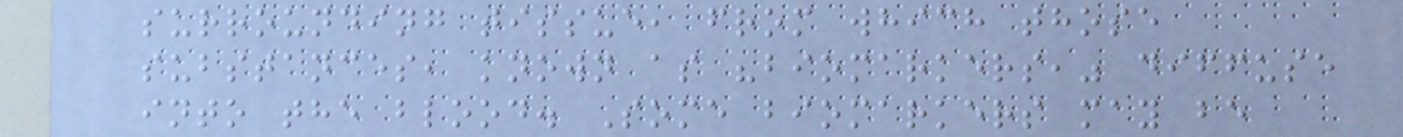surrounding tissue, from which those
substances, known as "biomarkers," diffuse
into the blood. Some biomarkers may be
